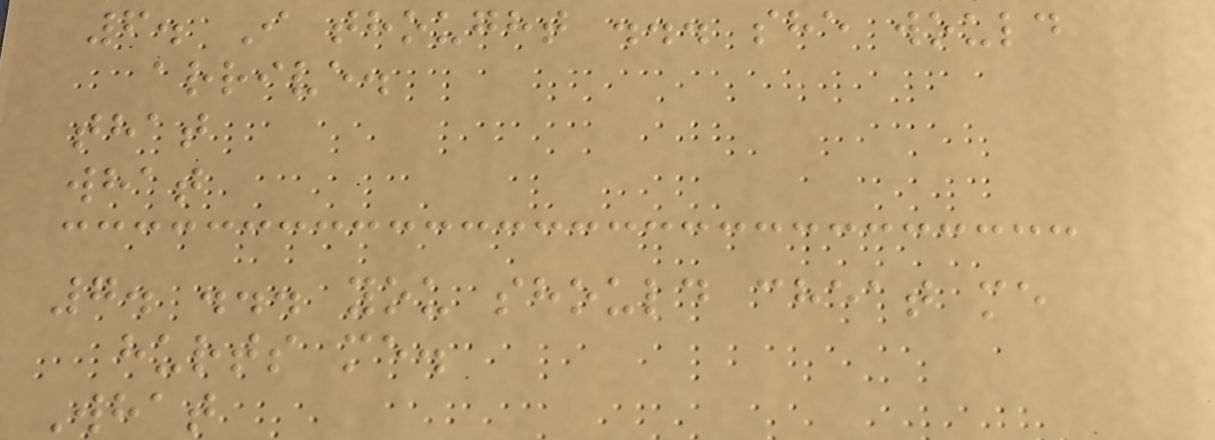6. I thought ... she would
arrive.
that
what
7. ... you should cheat me
hurts me.
What
